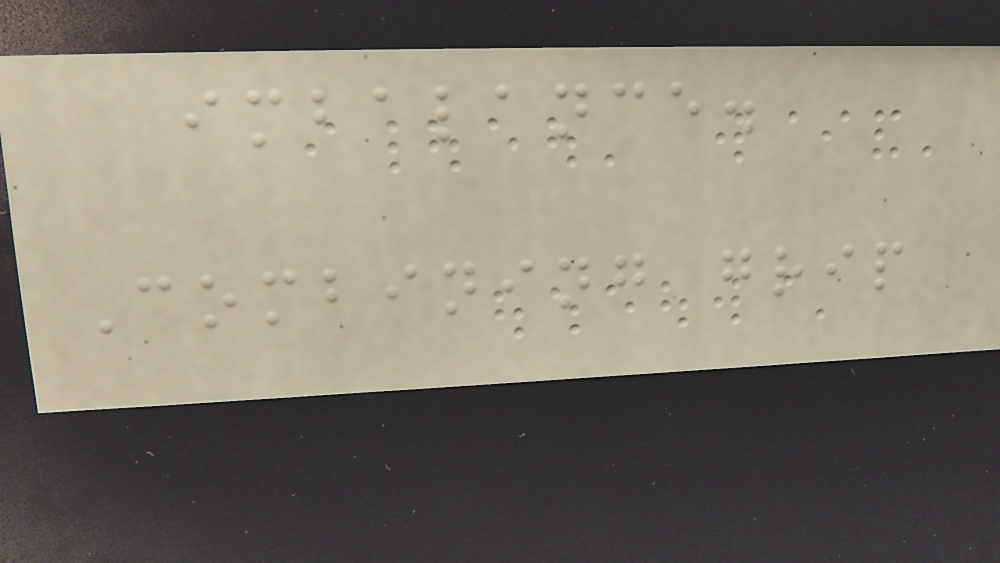imbalance.
Combining grip
